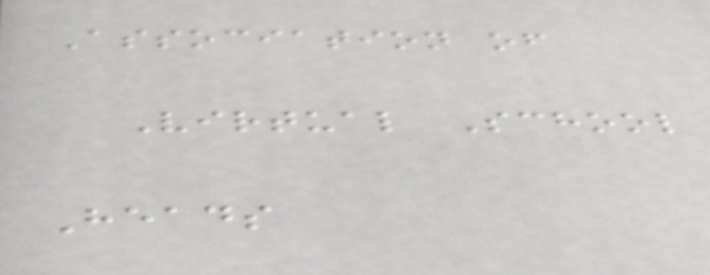Association of
Virtual School
Heads
